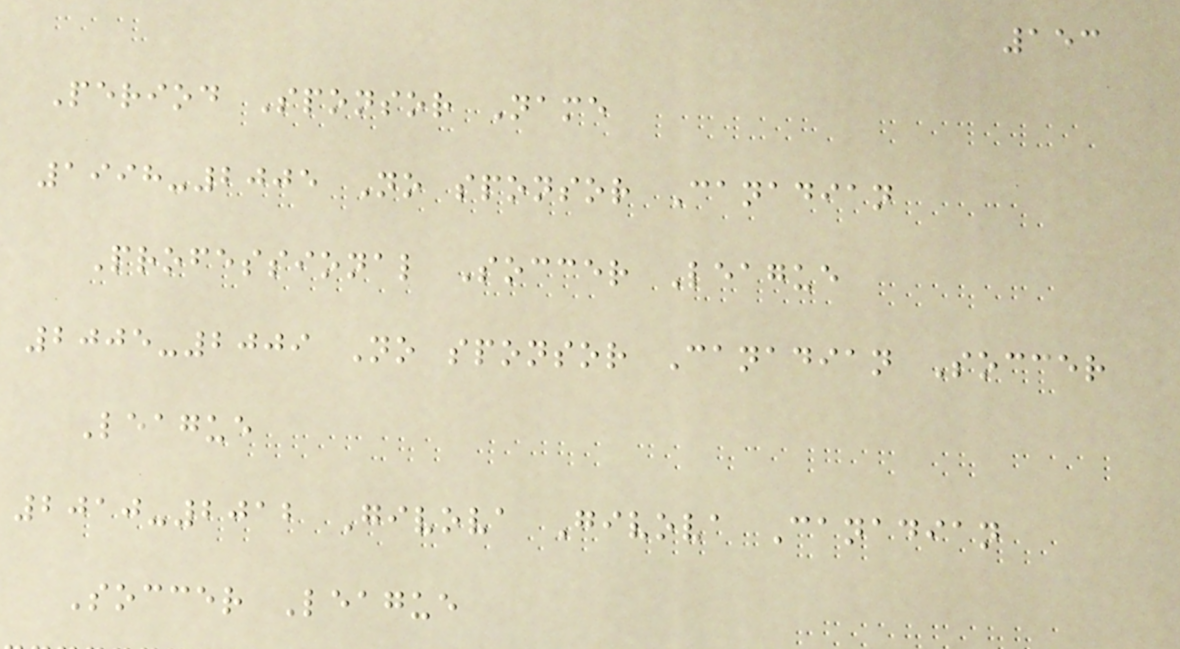153
Period Sponsor Name
1998-2005 No sponsor Canadian
Professional Soccer League
2005-2009 No sponsor Canadian Soccer
League
2010-2012 Givova Givova Canadian
Soccer League
